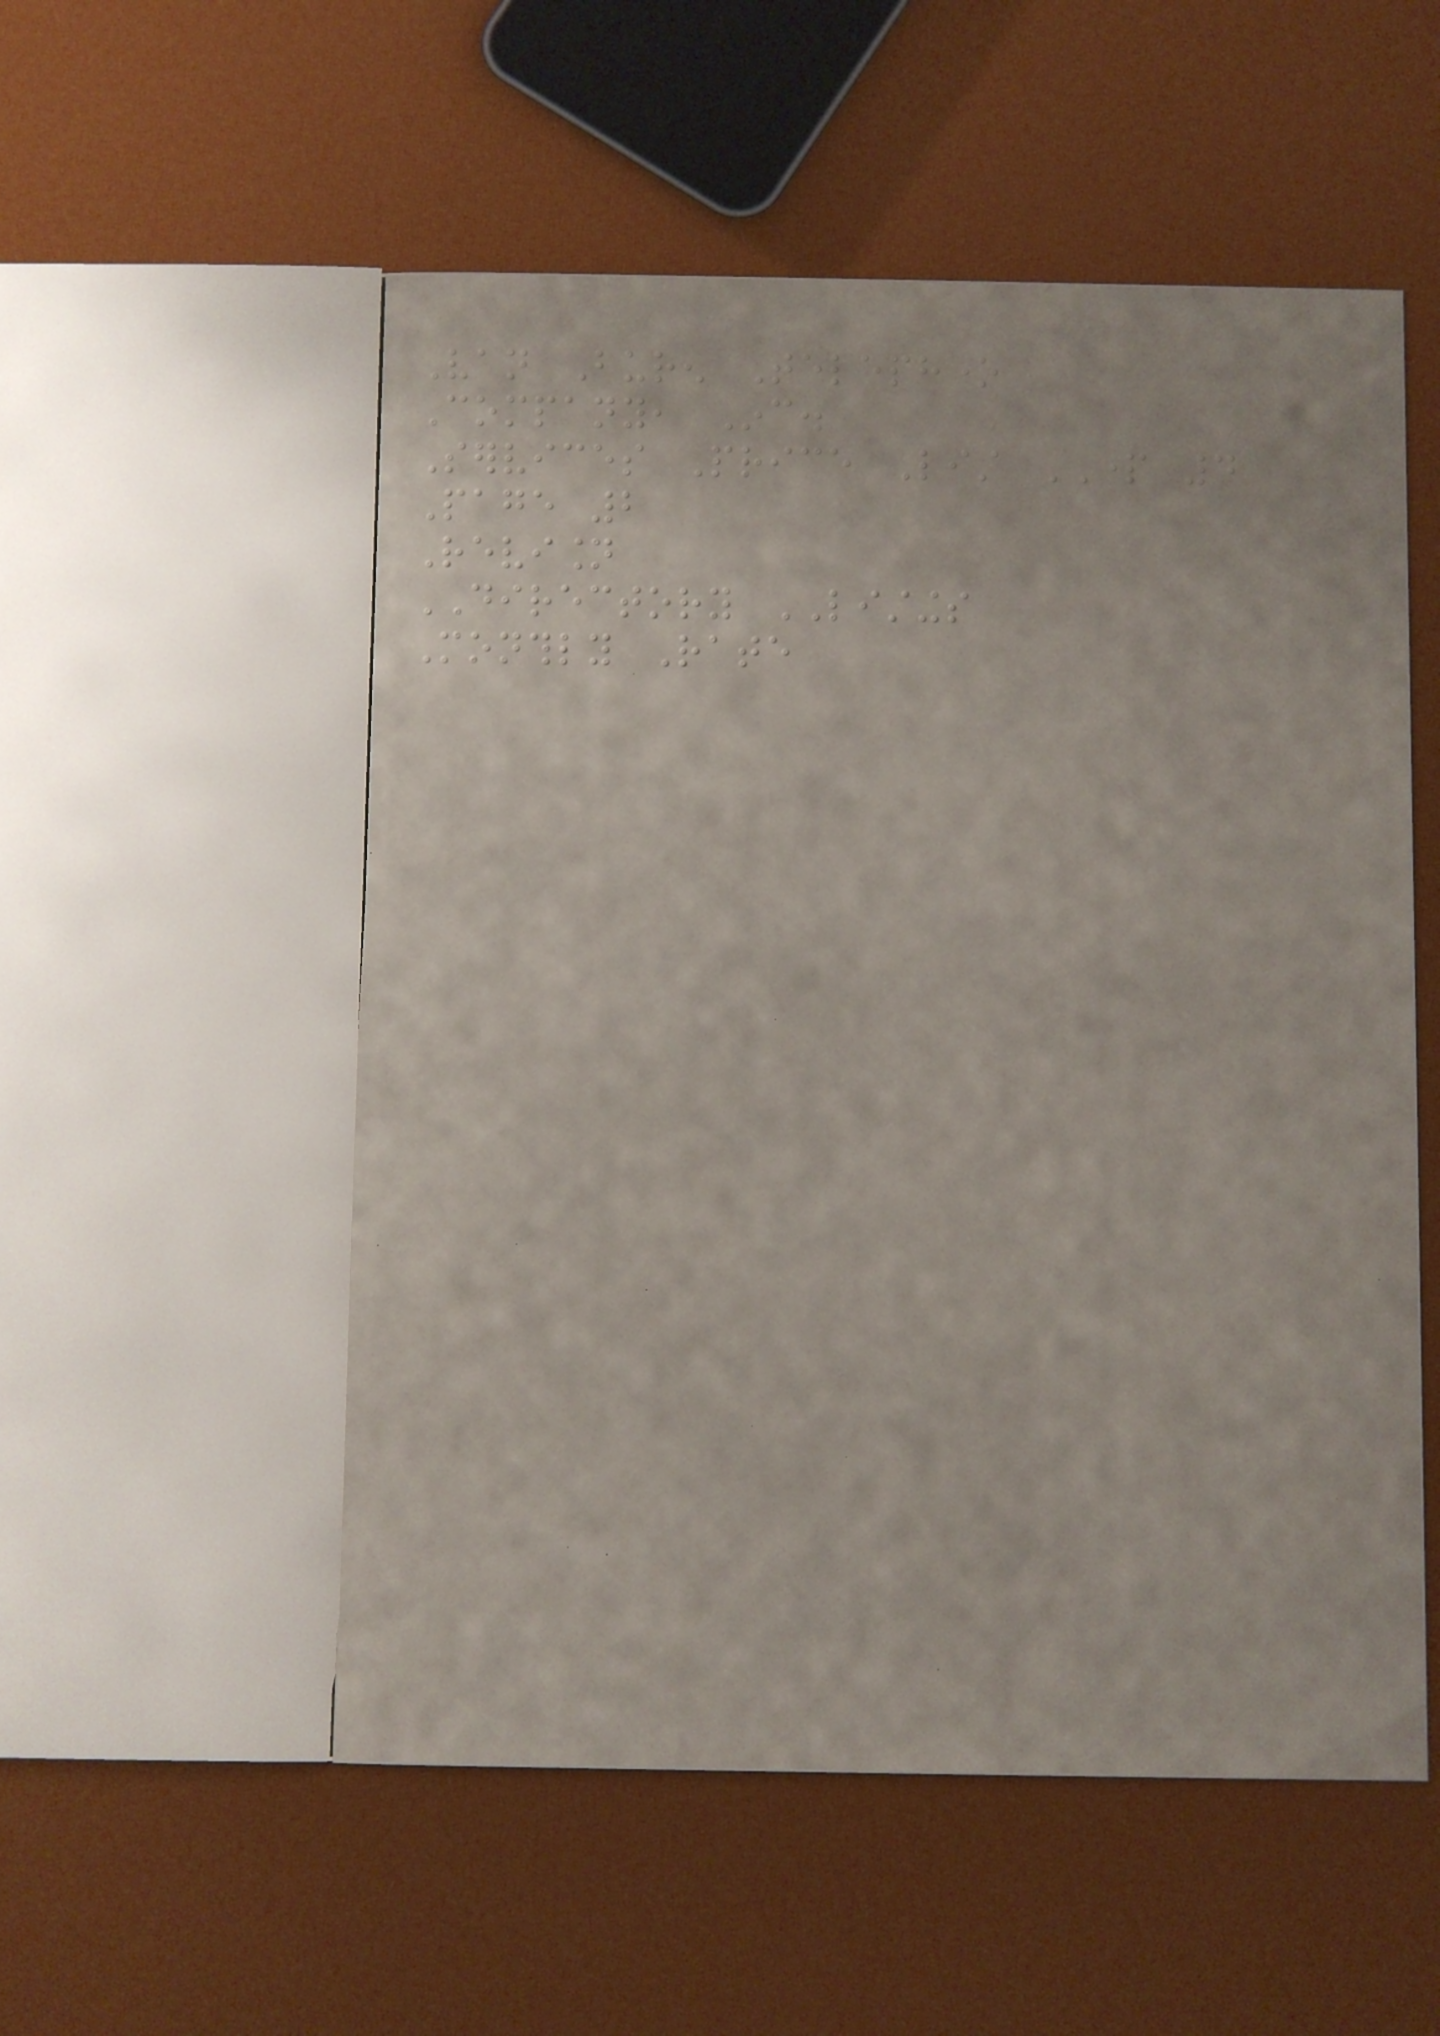Van Buren Telephone
Company, Inc.
Services Price List PART 4
Page 2
Revision
DIRECTORY LISTINGS
Monthly Rate
